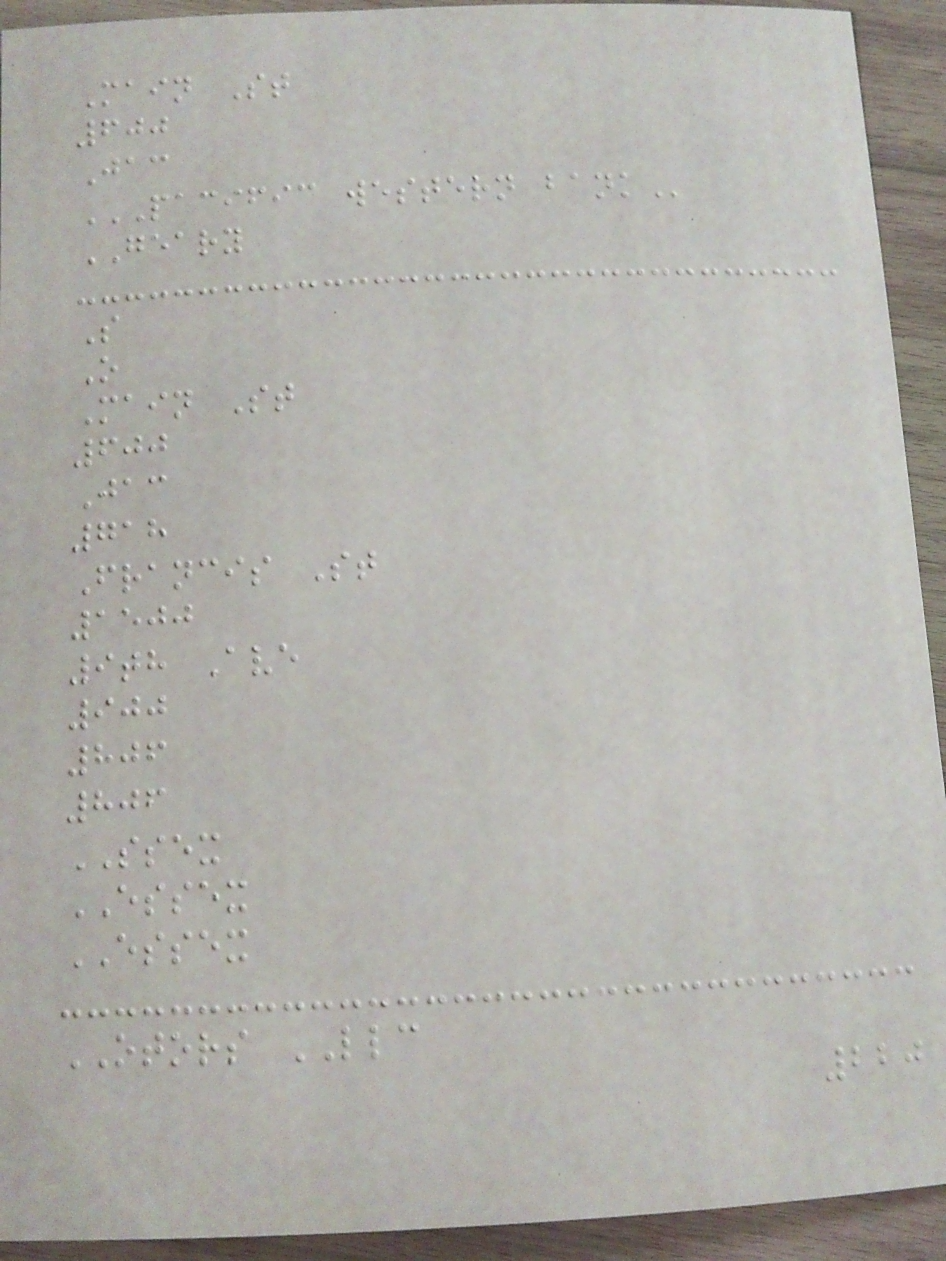Main St
600
Jac
PACIFIC WESTERN BANK
GEARY
S
O
Main St
600
Jac
718
Francis St
1500
9th Ave
900
806
806
SSEX
ESSEX
ESSEX
OTORS LLC
220
